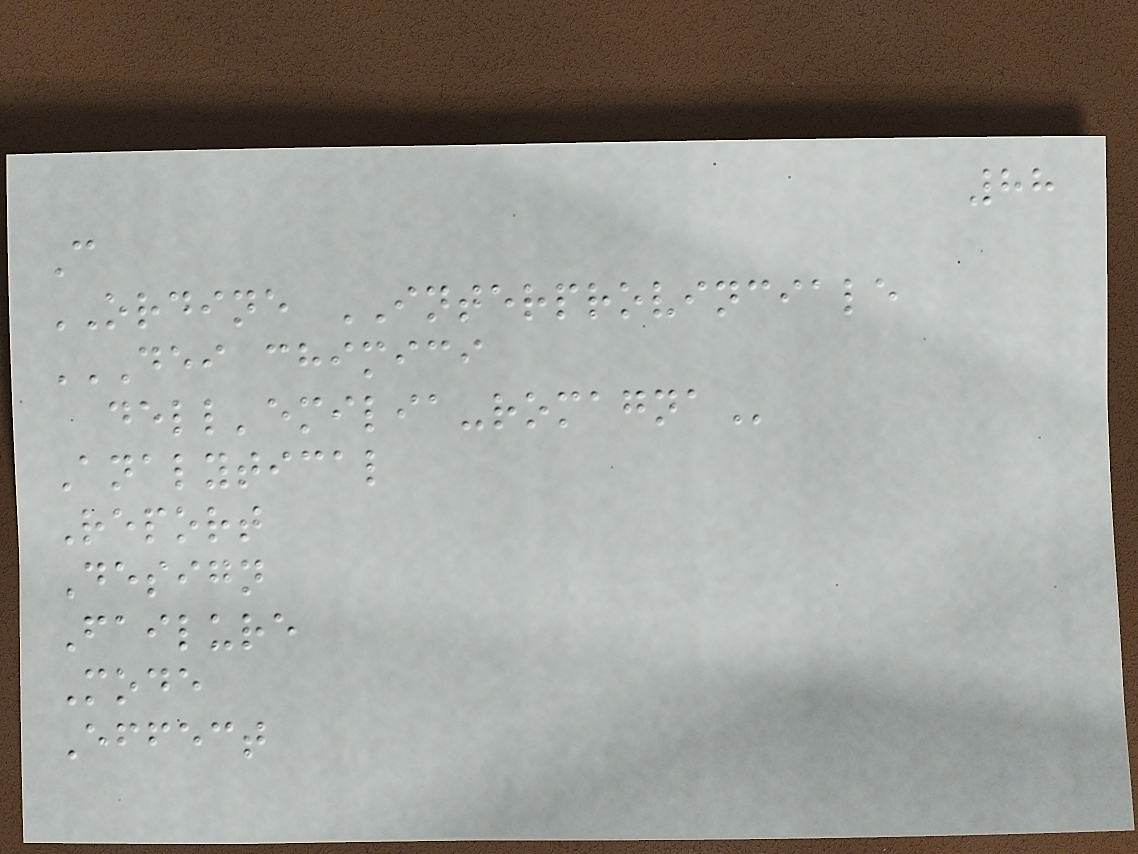88
C
ORDINE INTERPROVINCIALE
DEI CHIMICI
DELL'EMILIA-ROMAGNA
Analytical
Report
Design
Failure
Mode
Effect
